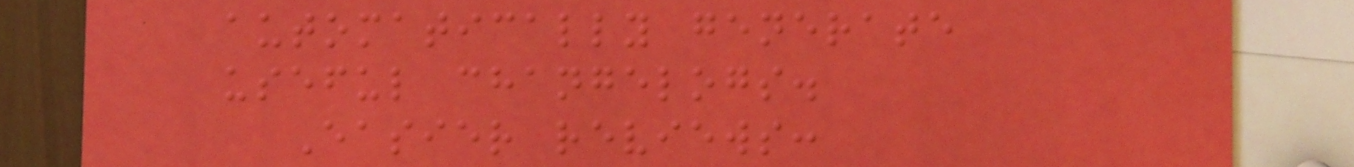automatically generate
useful changelogs.
Easier reviews:
